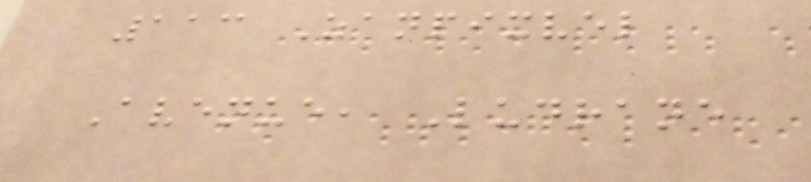113 Zanpixvel
Avenue, Ludrane
